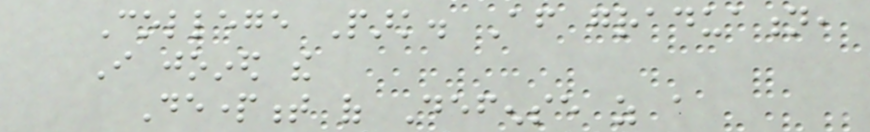College Park. After graduation,
I joined the
Department of Defense as a
